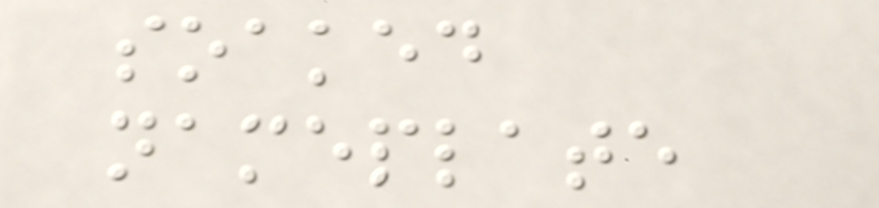soaked
nameplate
